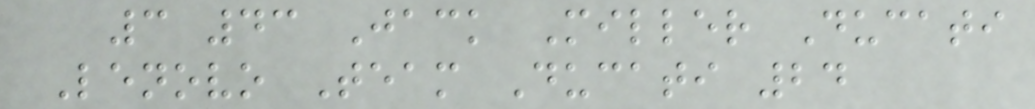3 43 Jack Miller Ducati
Lenovo Team Ducati 24
